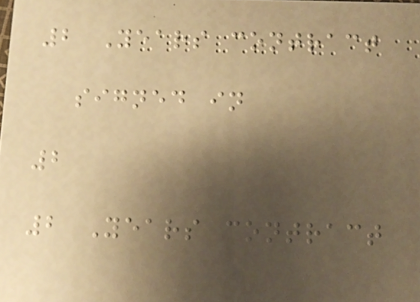2 Years contract
signed in
2
2 Years contract
